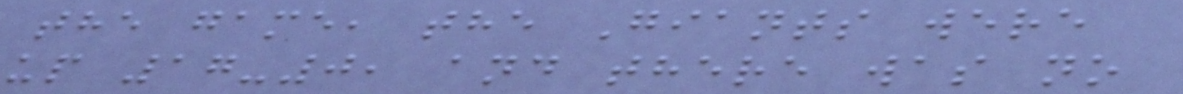the game, the Giants were
up 17-0, and there was no
